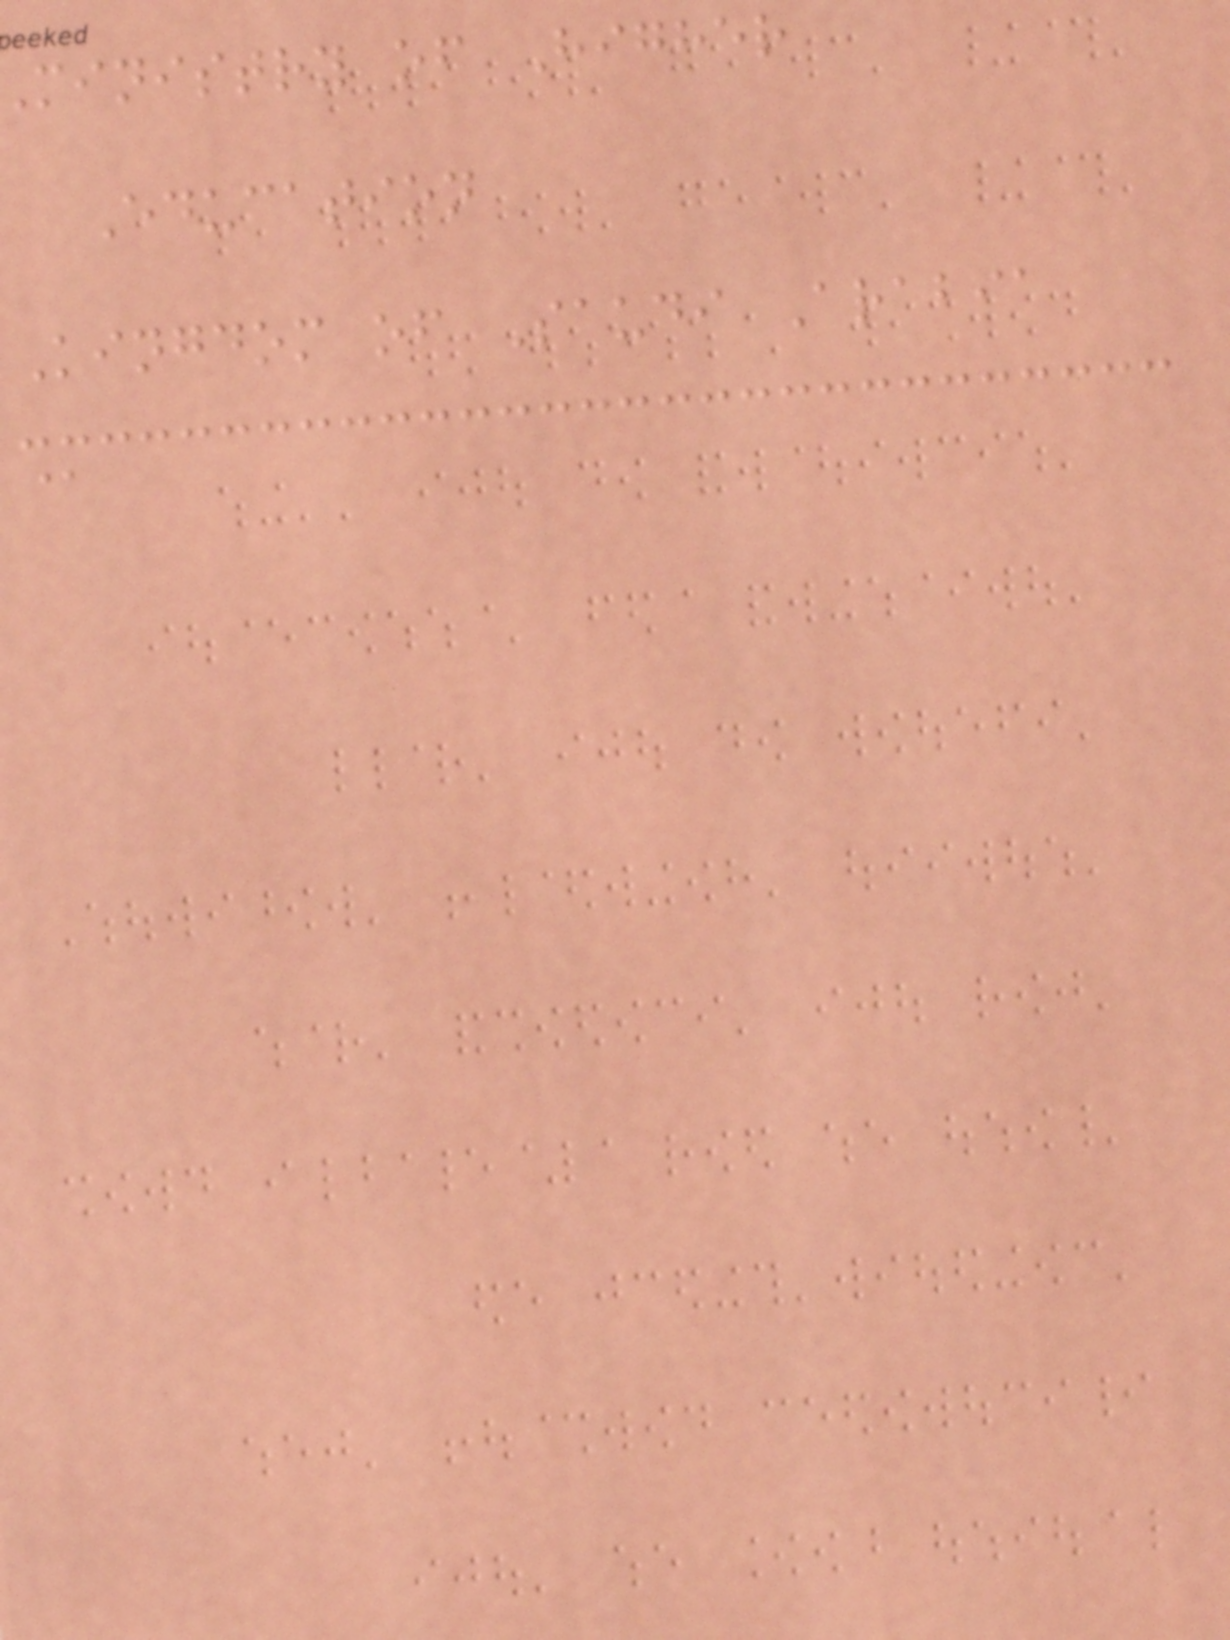ministry of Higher
Education
Kingdom of Saudi Arabia
@
